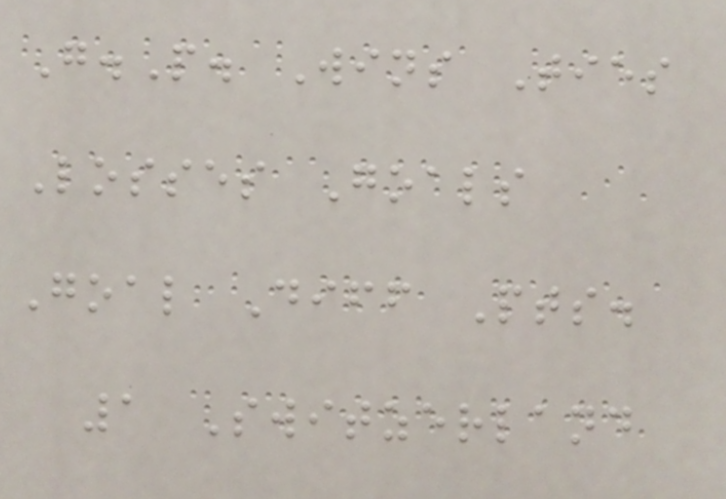G.P. Wins Ties
Losses Goals
Goal Diff Pts.
1 Switzerland
